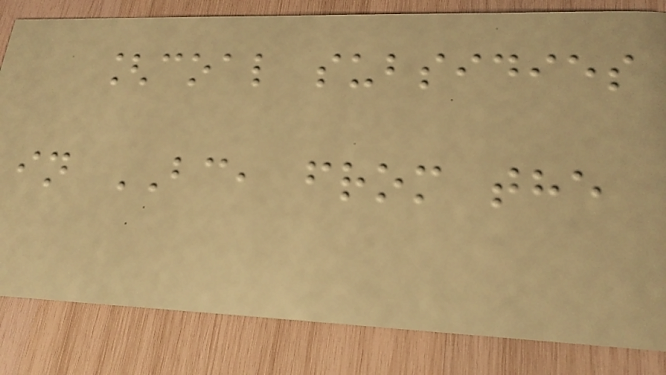[coal subsidies
in BC, from the
